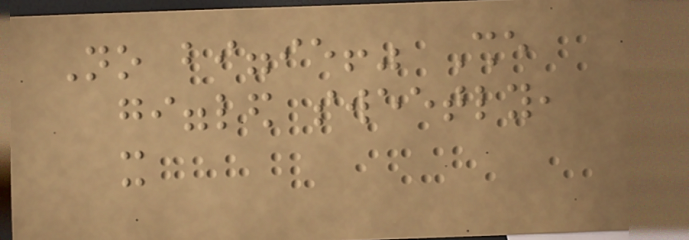No biggie!" She
giggled sweetly,
it
